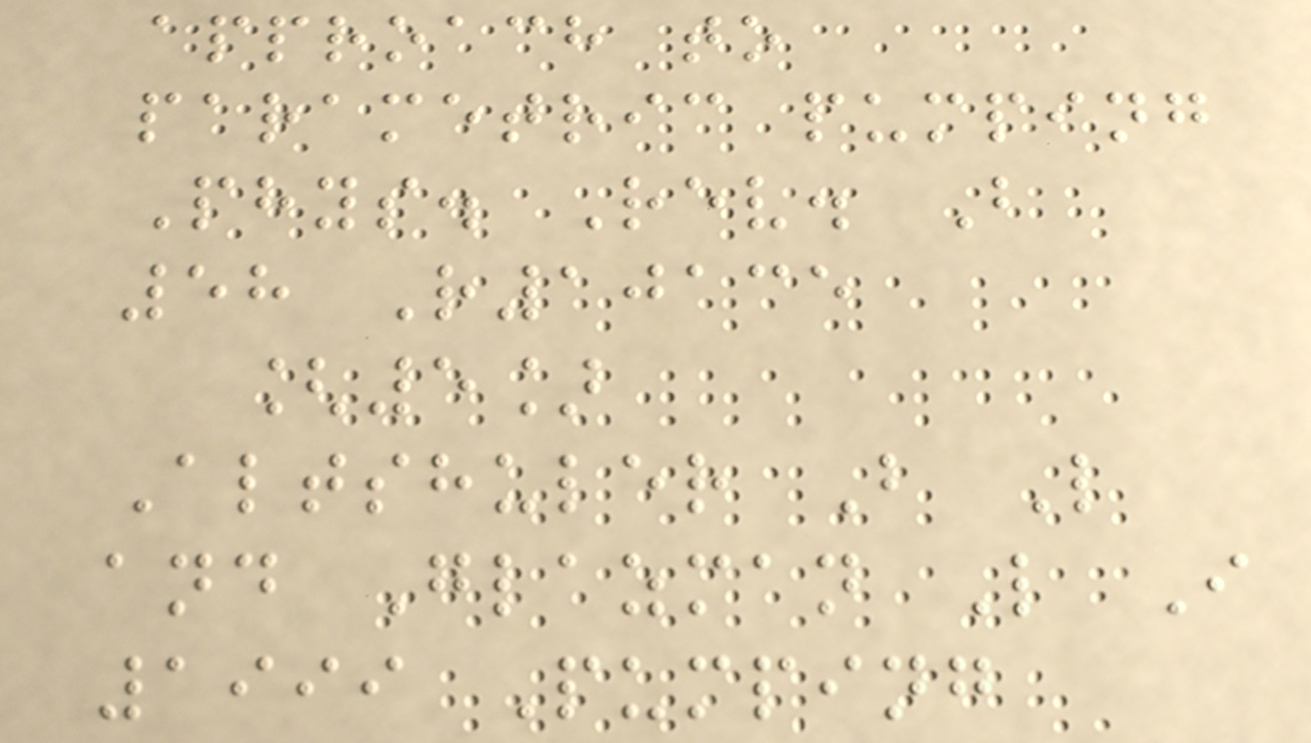approach to
parametric pumping
Phys. Rev. B
58 R10135
[5]
Altshuler B L
and Glazman L I
1999 Pumping
